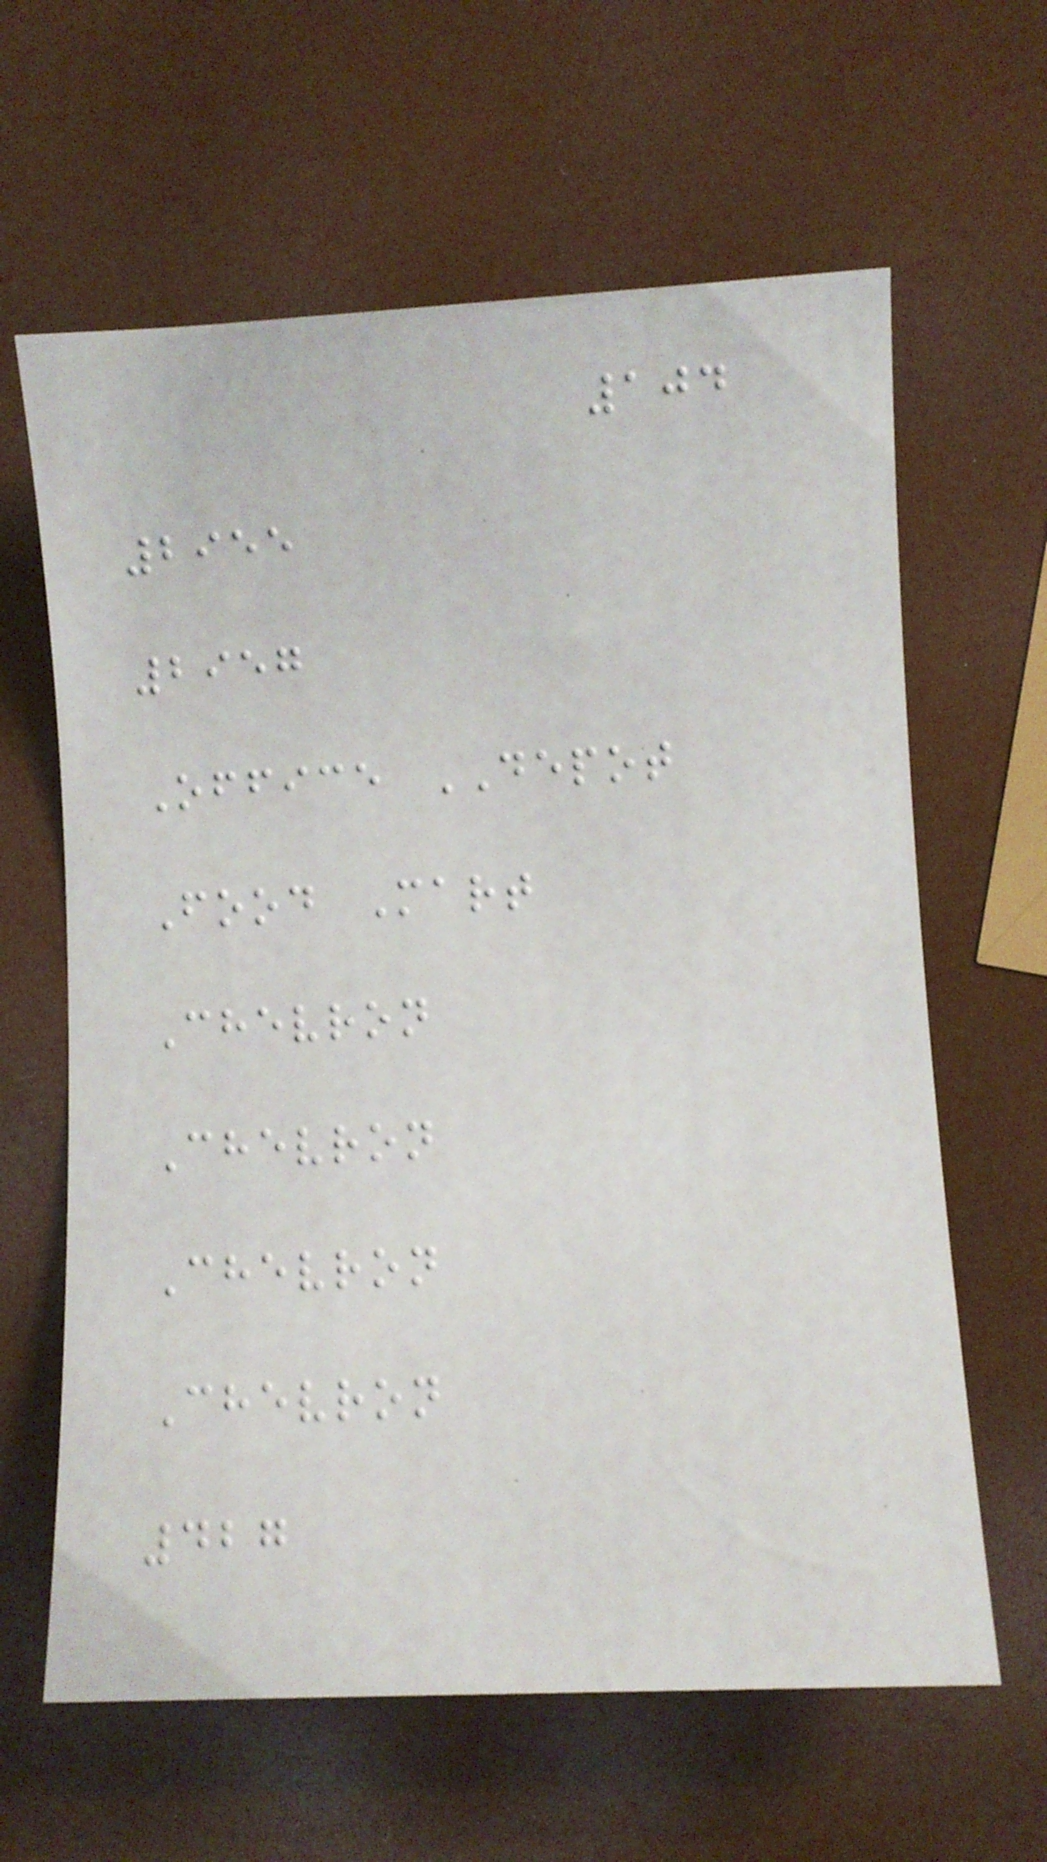104
2955
2957
Office DEPOT
Food Mart
Chevron
Chevron
Chevron
Chevron
427
